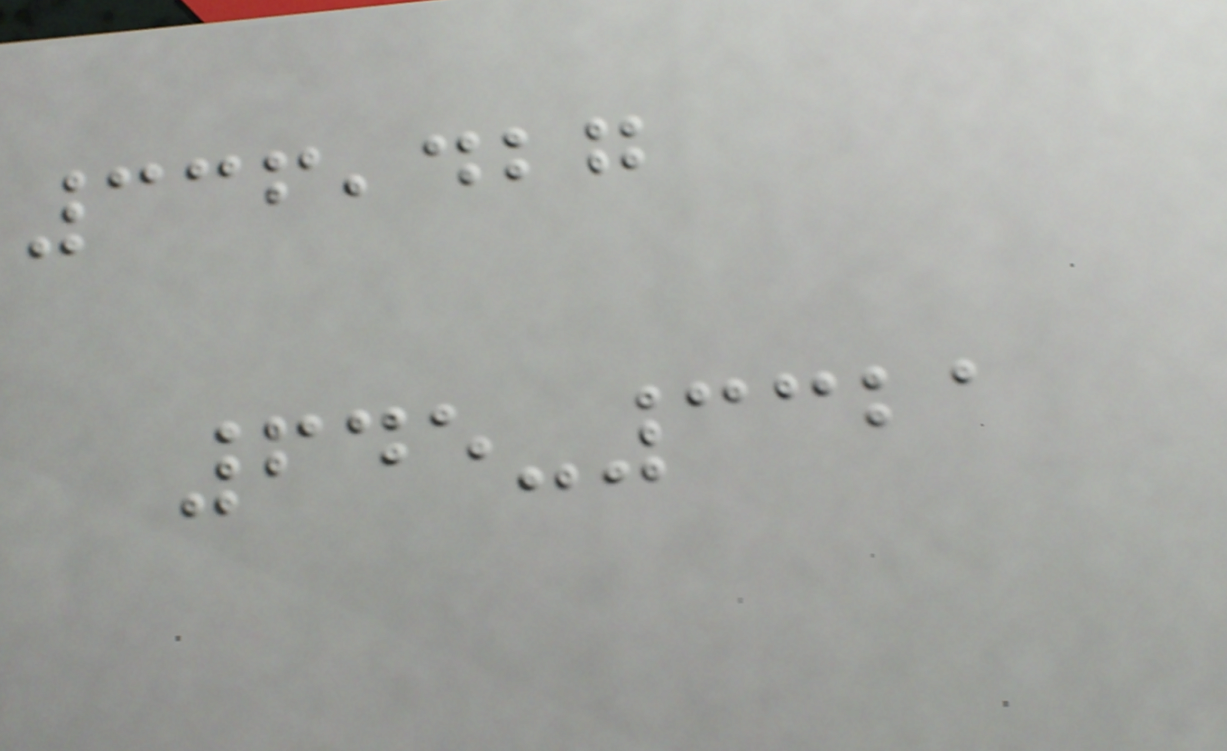336,427
645-3321
